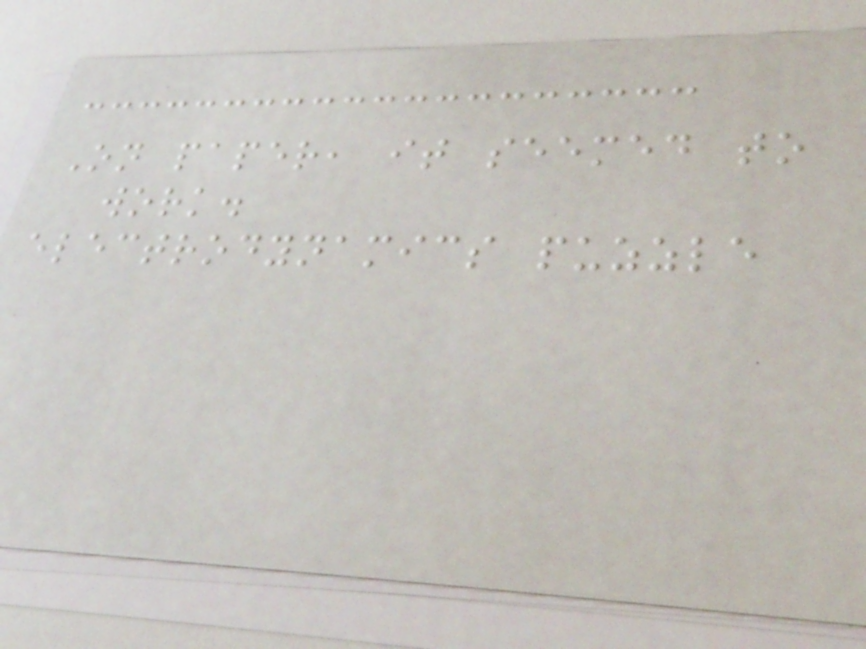On paper, it seemed to
work.
electrodynamics puzzle
